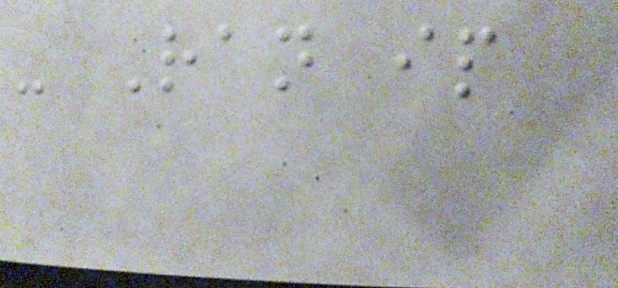- Ran ip
